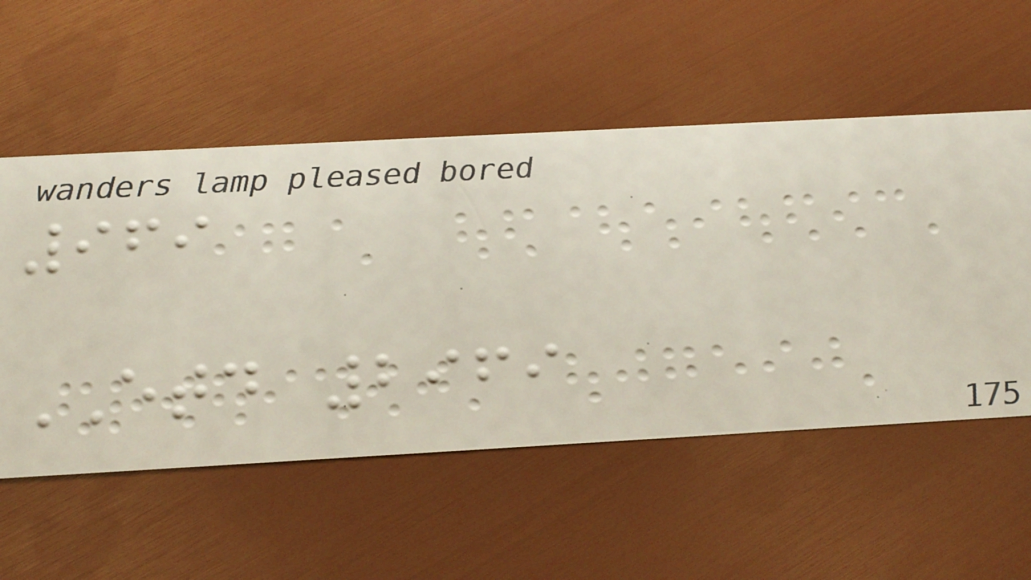969
ETD 2969
